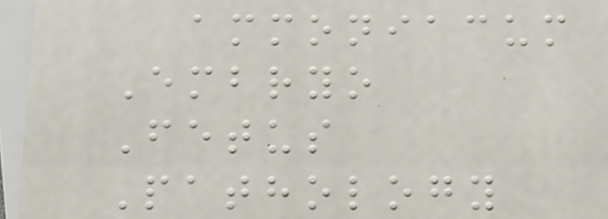ammoniacum
Embryo
Fetus
Pathology
